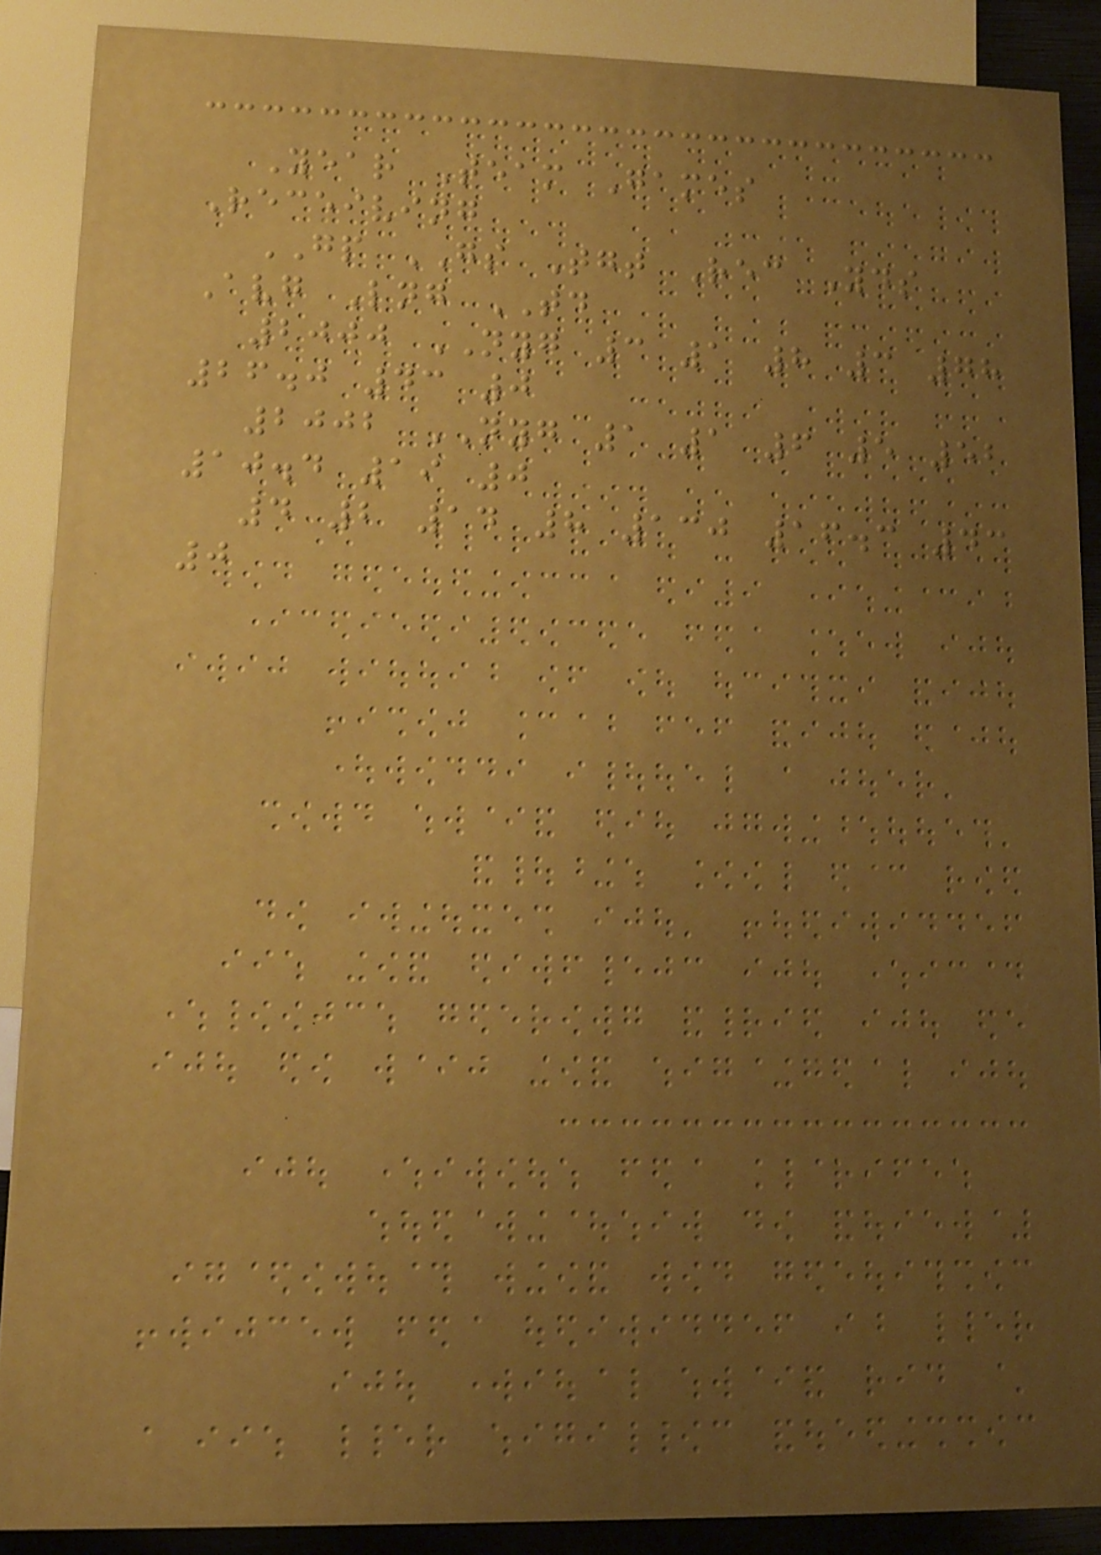Year Team Games
Receiving
GP GS Tgt Rec Yds
Avg Lng TD
2000 NYG 3 1 8 3 78
26.0 43 0
2002 NYG 1 1 6 5 52
10.4 19 0
4 2 14 8 130 16.3 43
0
